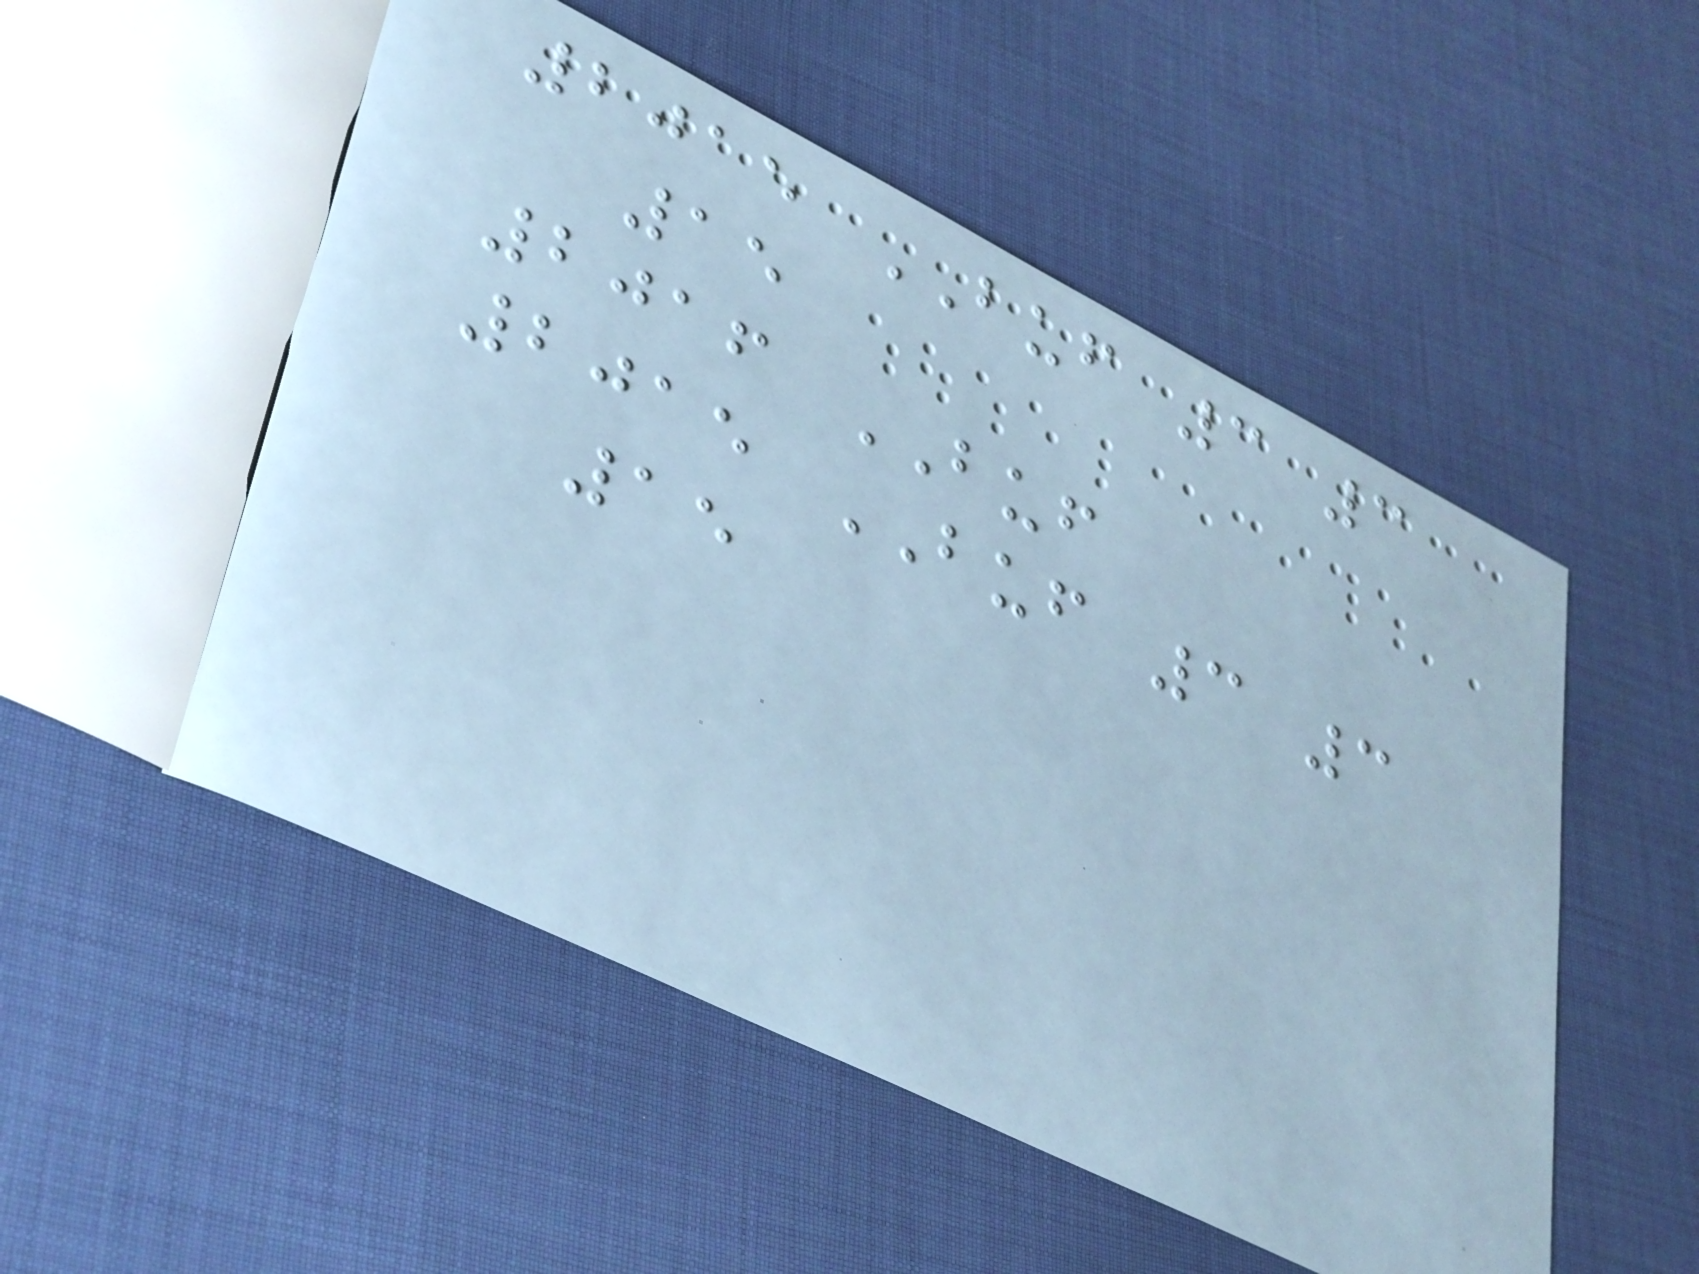2015 BUF 3 3
15
2016 BUF
2015 BUF 3 3
15
